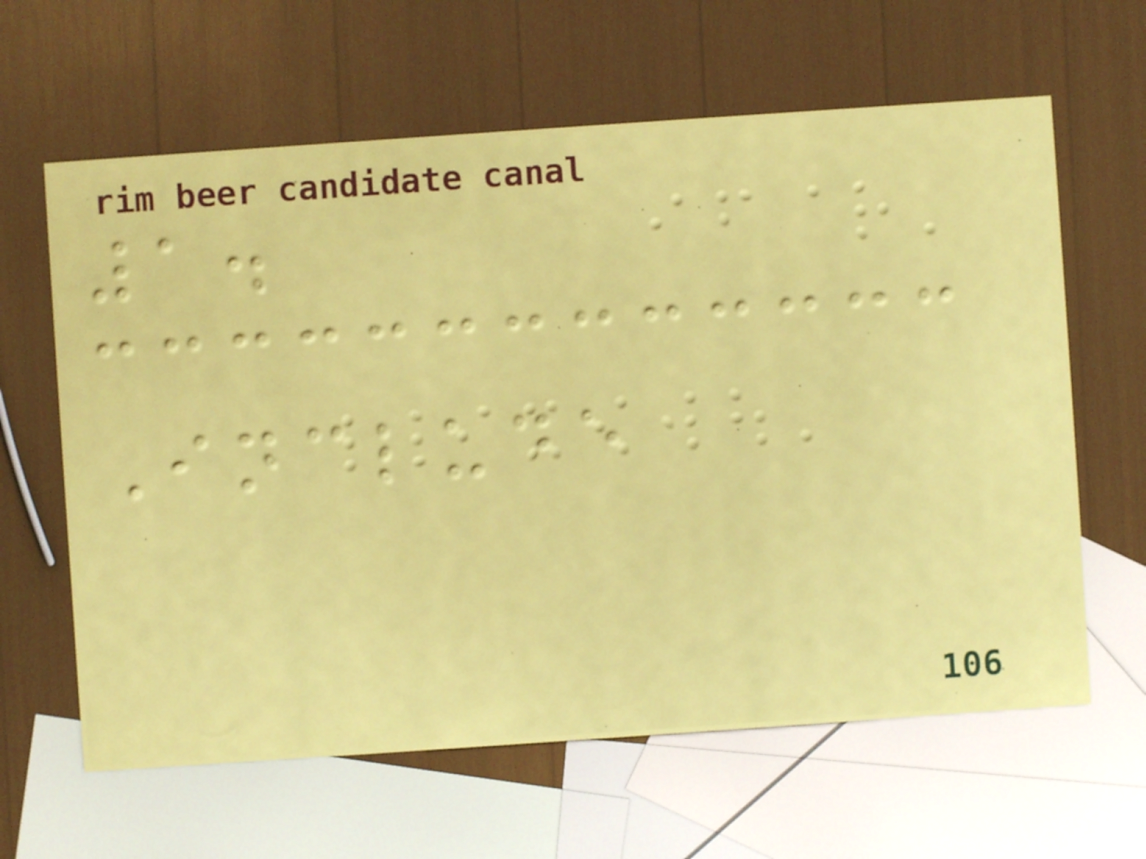1.
Include
